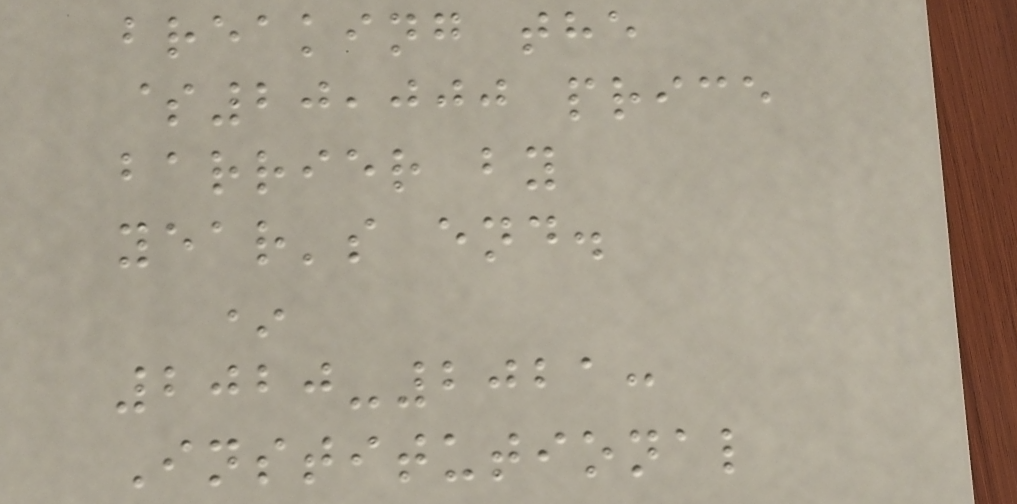breaking the
$20,000 price
barrier by
year's end.
*
2020-2021:
Institutional
